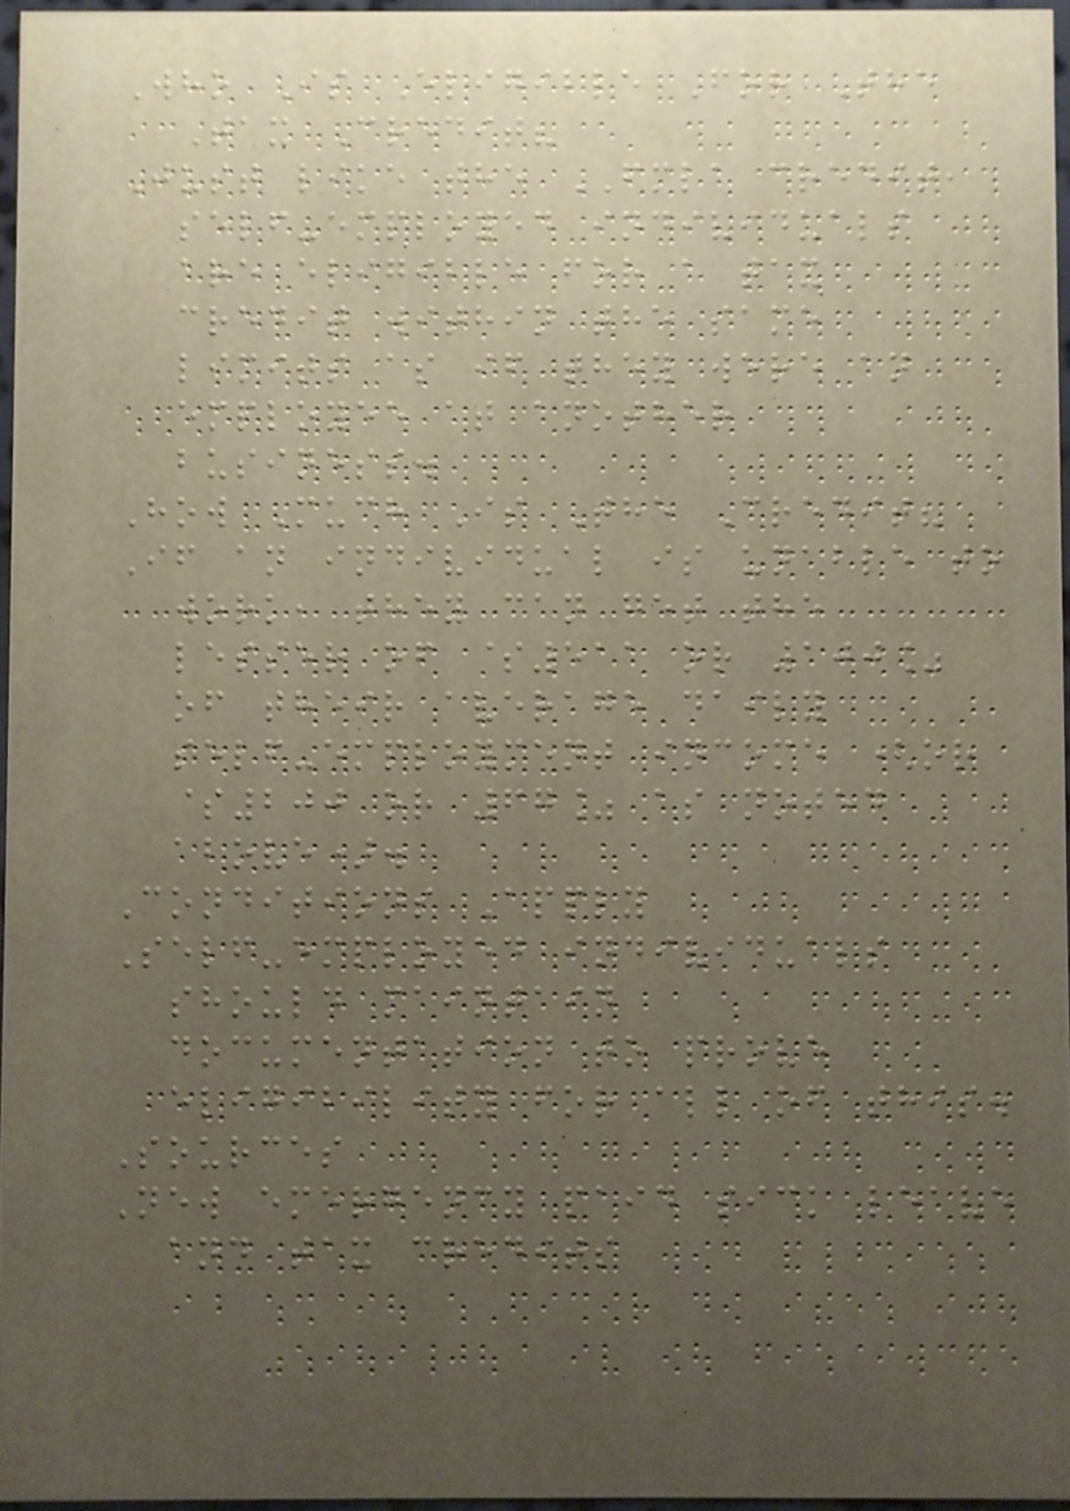Who Is Eligible For The
Tax Credit?
Just like the FMLA credit,
self-employed individuals
are eligible for a tax
credit within the same
limits as if they were an
employee at another
business.
How Much Is The Credit?
If an individual is unable to
work, they can get the
lesser of $511 or 100%
of their average daily
self-employment income (or
$200 or 67% as noted
above).
Conditions Apply
Self-employed individuals
should maintain
documentation to prove
eligibility for all of this.
Sources
New emergency paid sick leave
and tax credits
